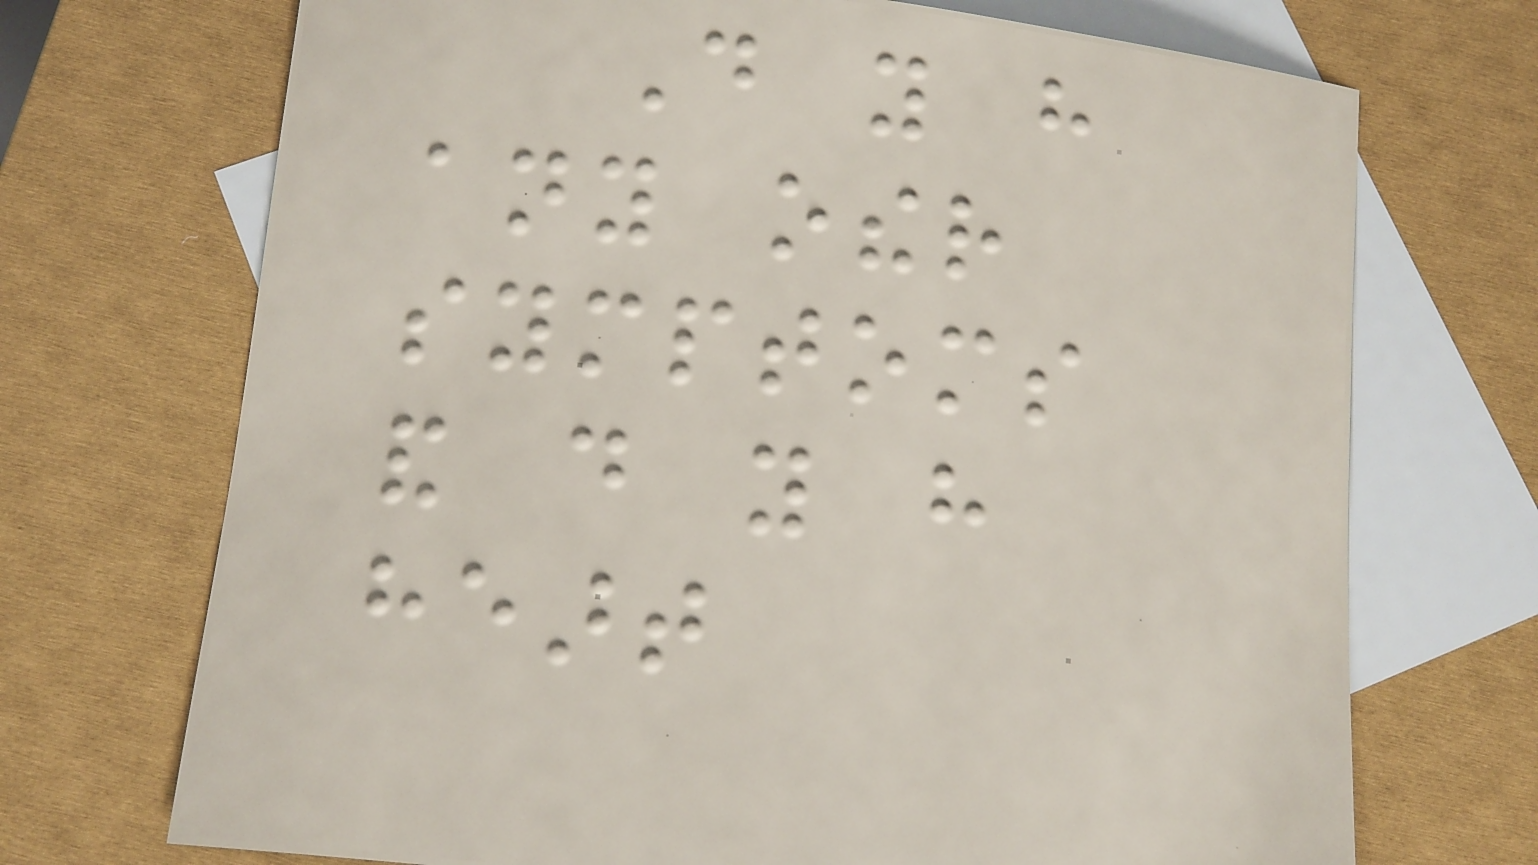Do you have
any other
symptoms
and do you have
heart
